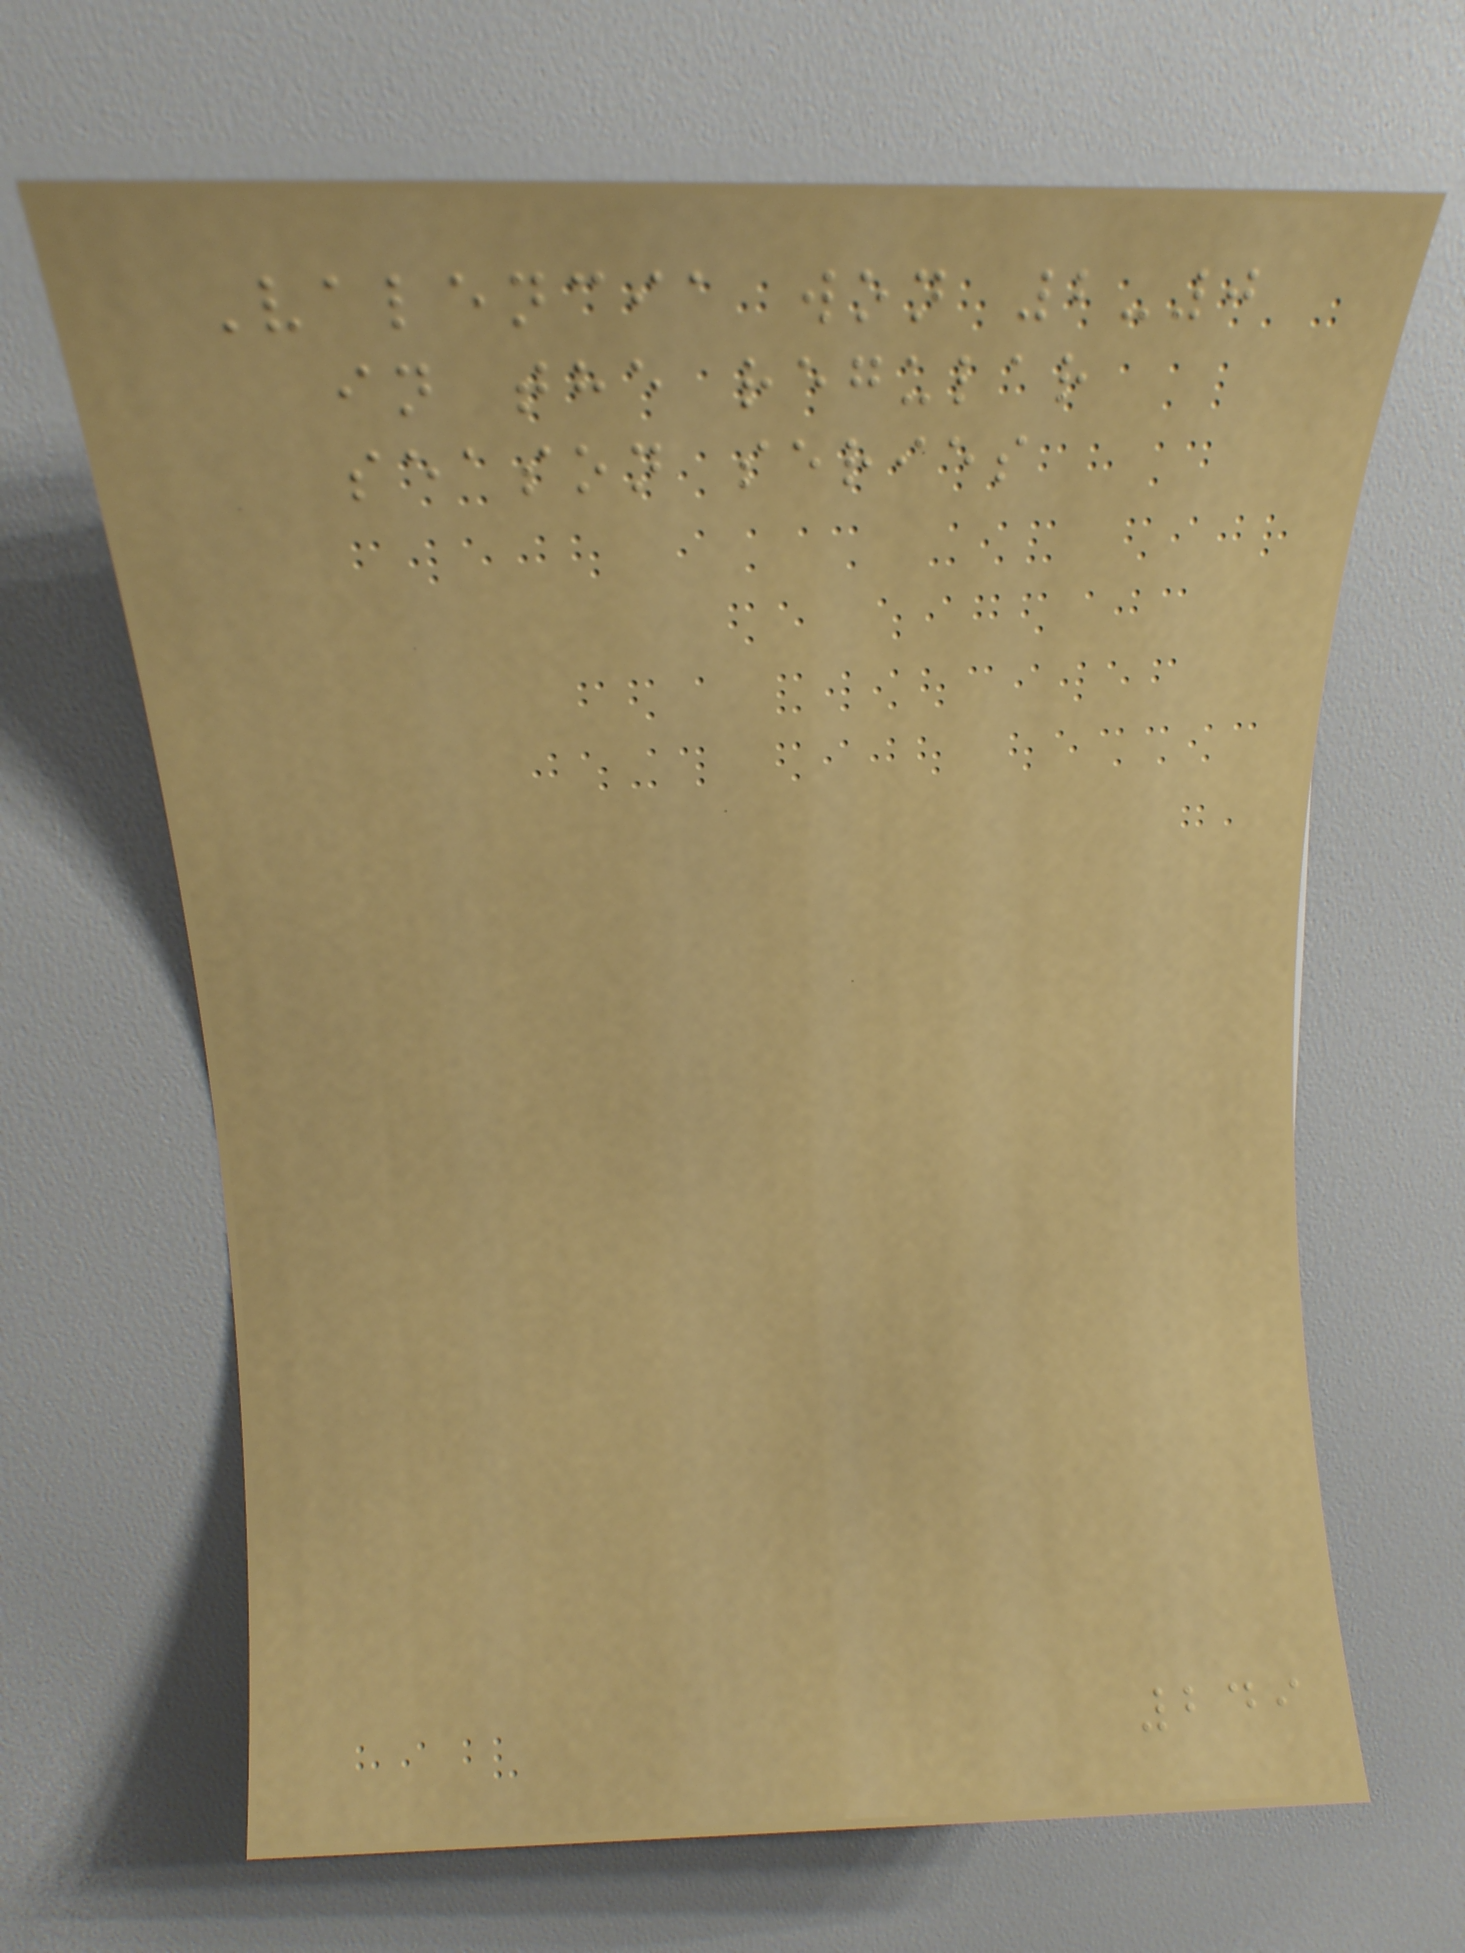Valencia won 2-0
in the regular
season series
249
